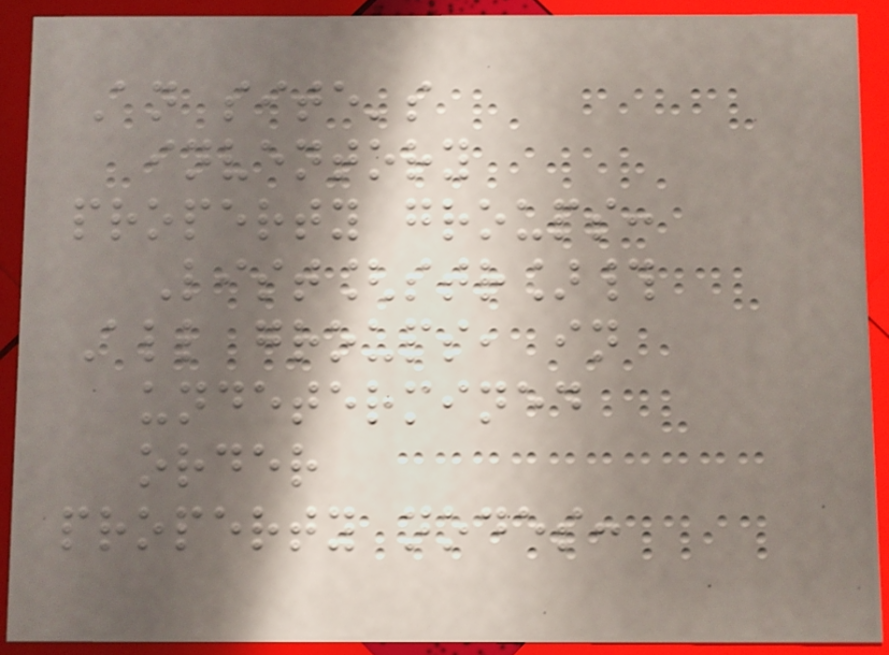An site's
inventory
property groups:
List[str]#
All groups, in
undetermined
order
property nodes:
